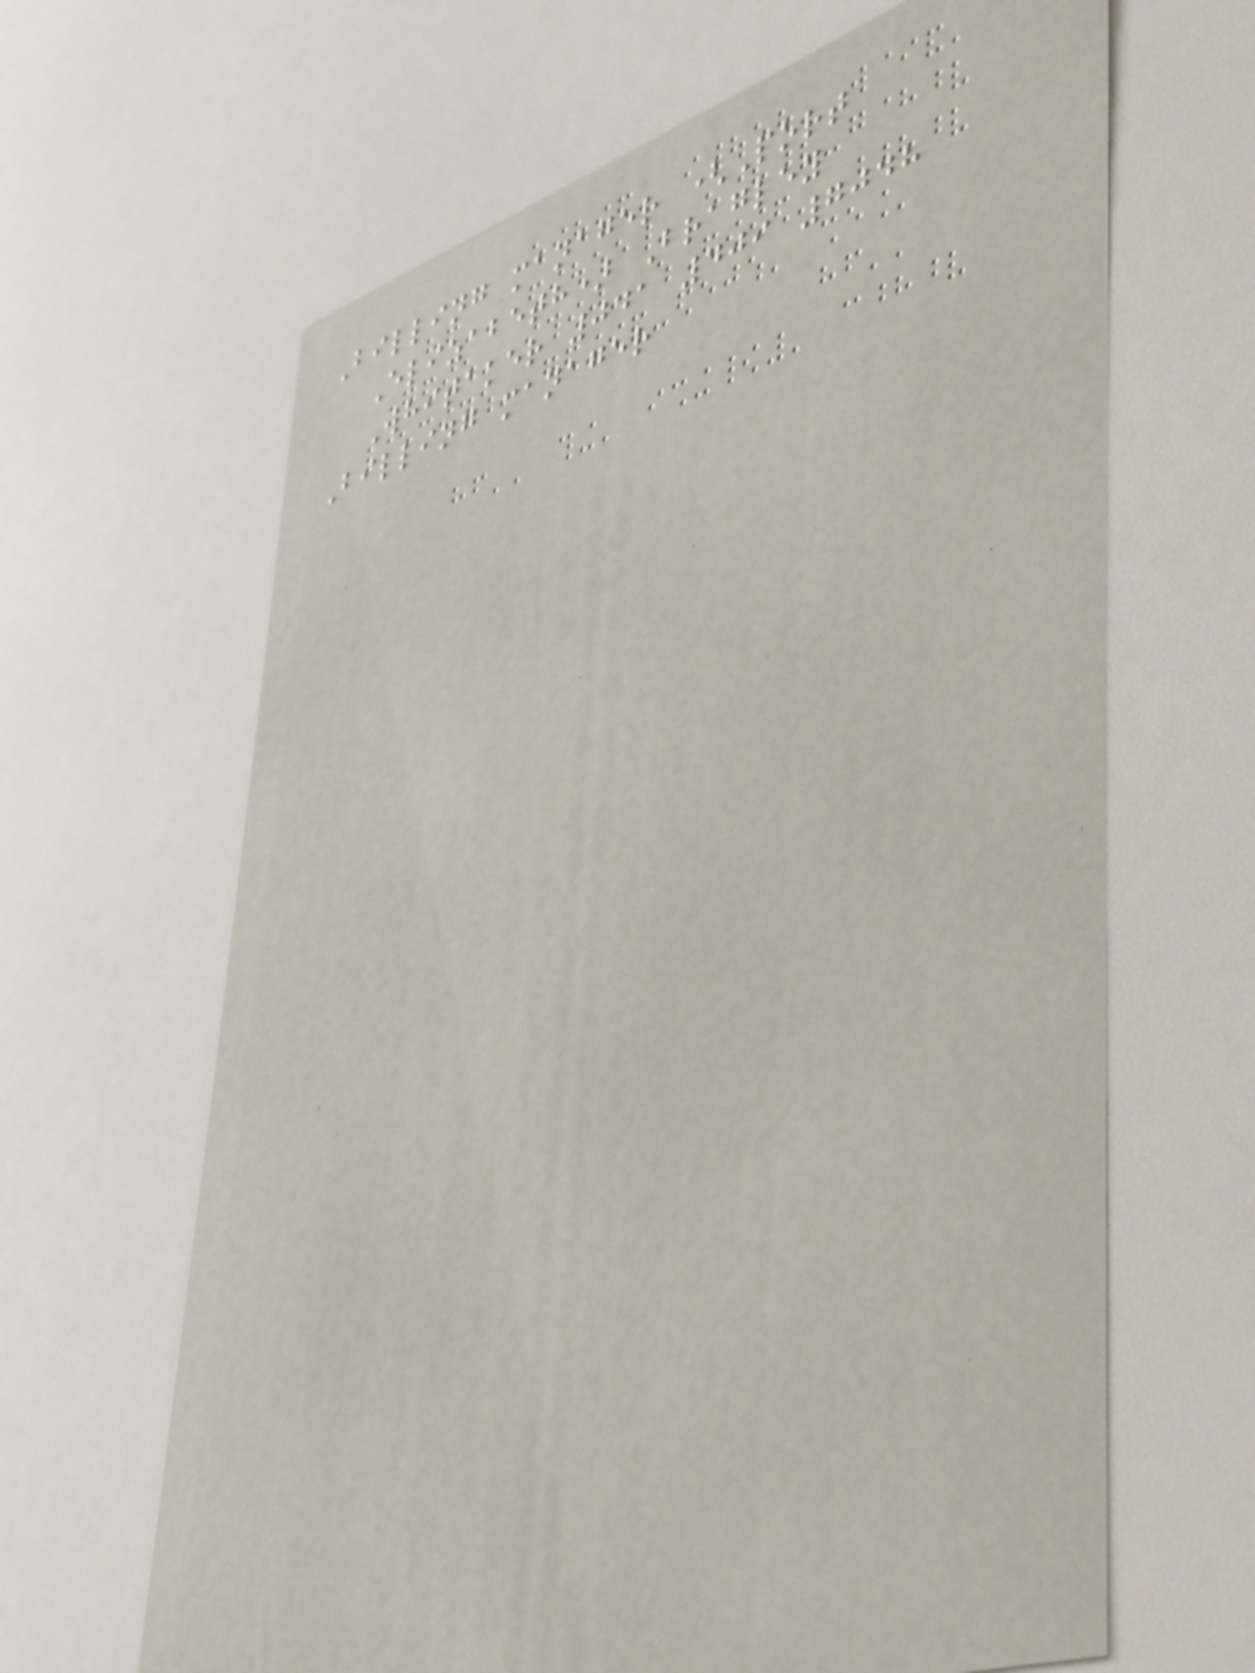Billing manager (Port
Elizabeth) Bragley
Whitaker 041 409 7048
Billing manager
